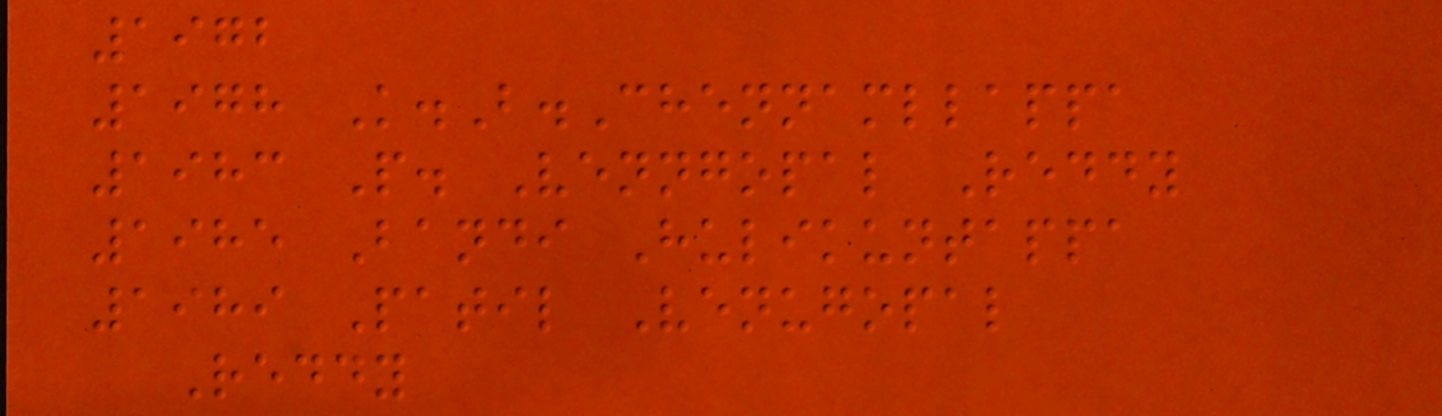1972
1978 K.B.Chennamllappa
1983 P. Venngopal Reddy
1985 Bandi Hulikuntappa
1989 Patil Venugopal
Reddy
